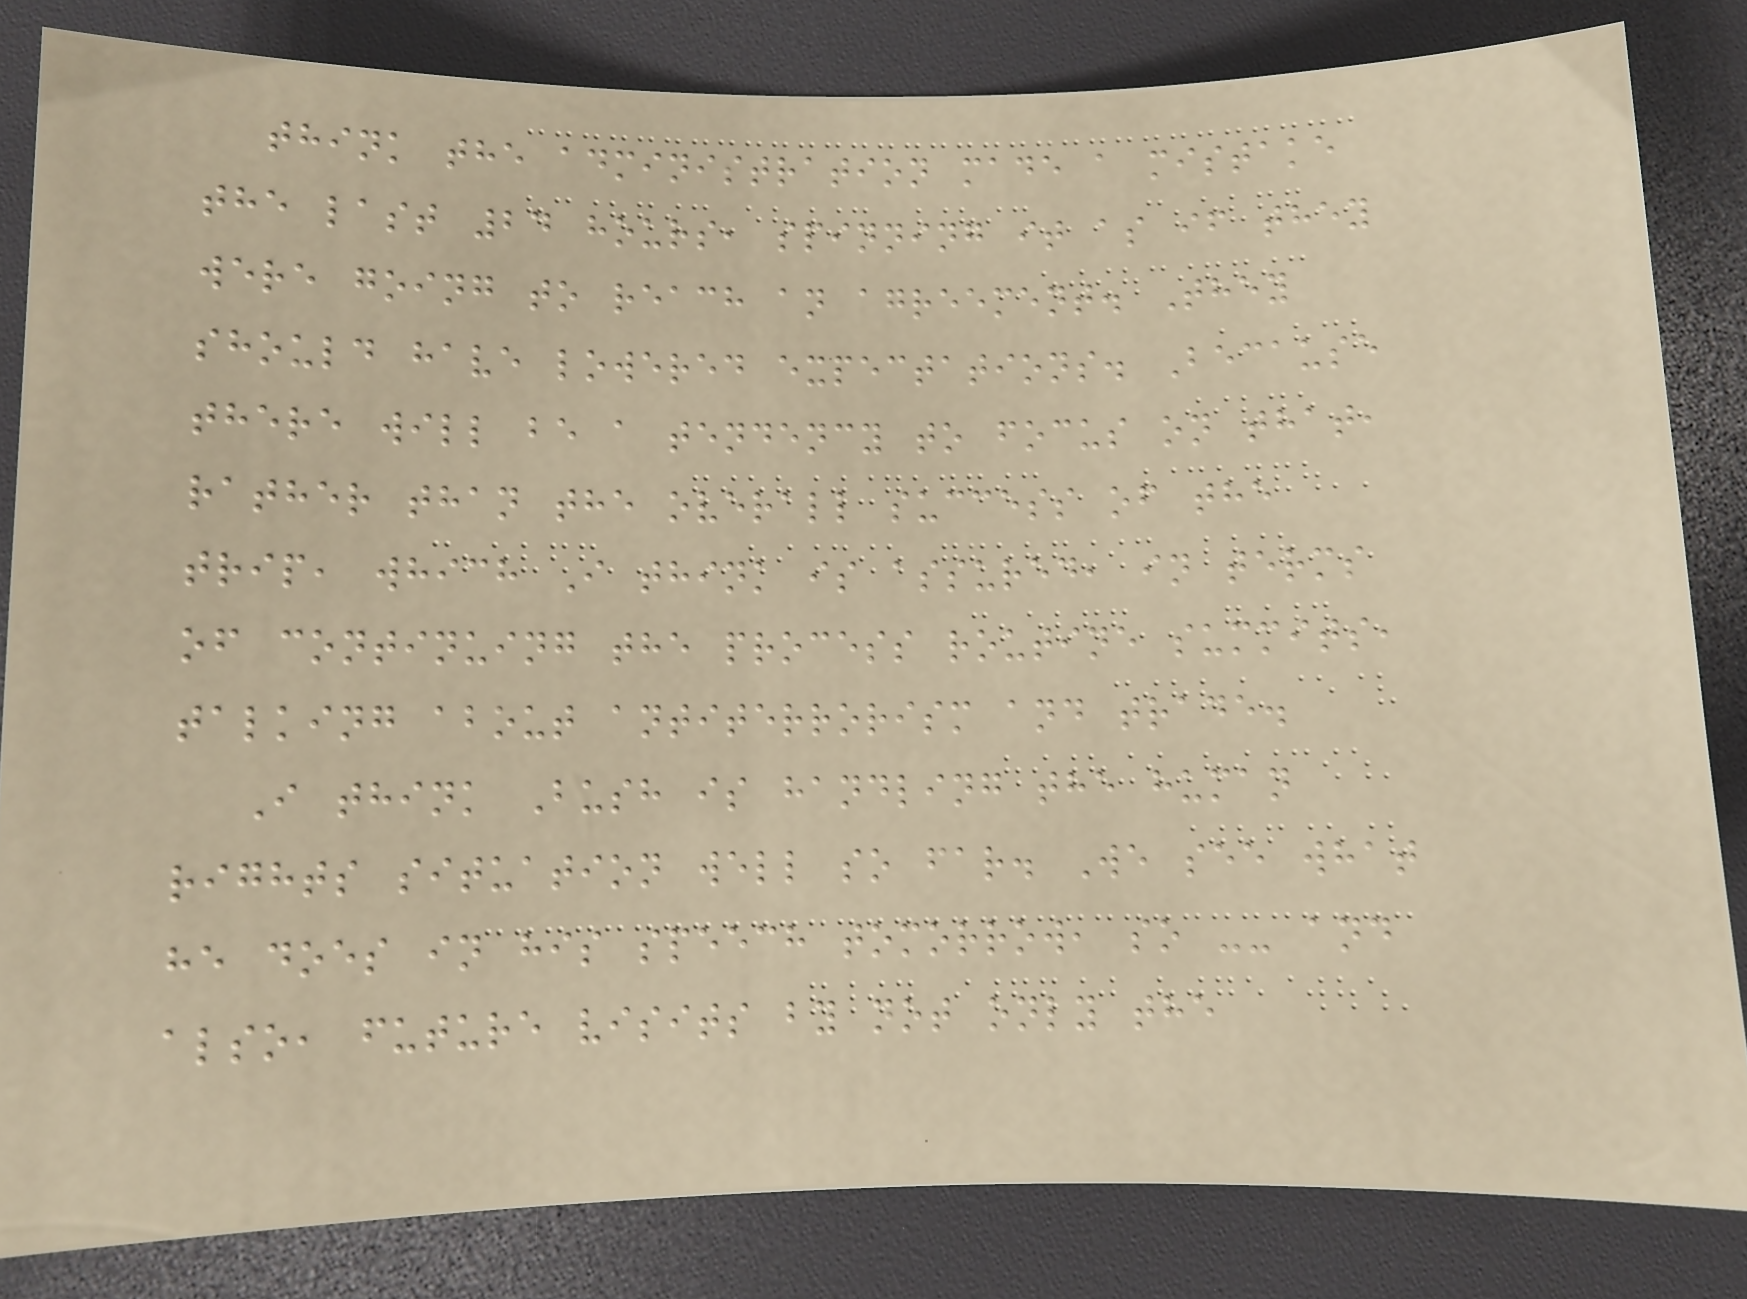think the administration made a mistake
the last 24 hours, spinning it as if they
were going to reach an agreement. They
should have lowered expectations. Because
there will be a tendency to focus on that,
rather than the overall success of the
trip, which I think is assured, in terms
of continuing the process routine summits,
talking about antiterrorism and trade.
I think Bush is handling the human
rights situation well so far. We see what
he does in his speech tomorrow, so -- and
also, future visits by not only the
